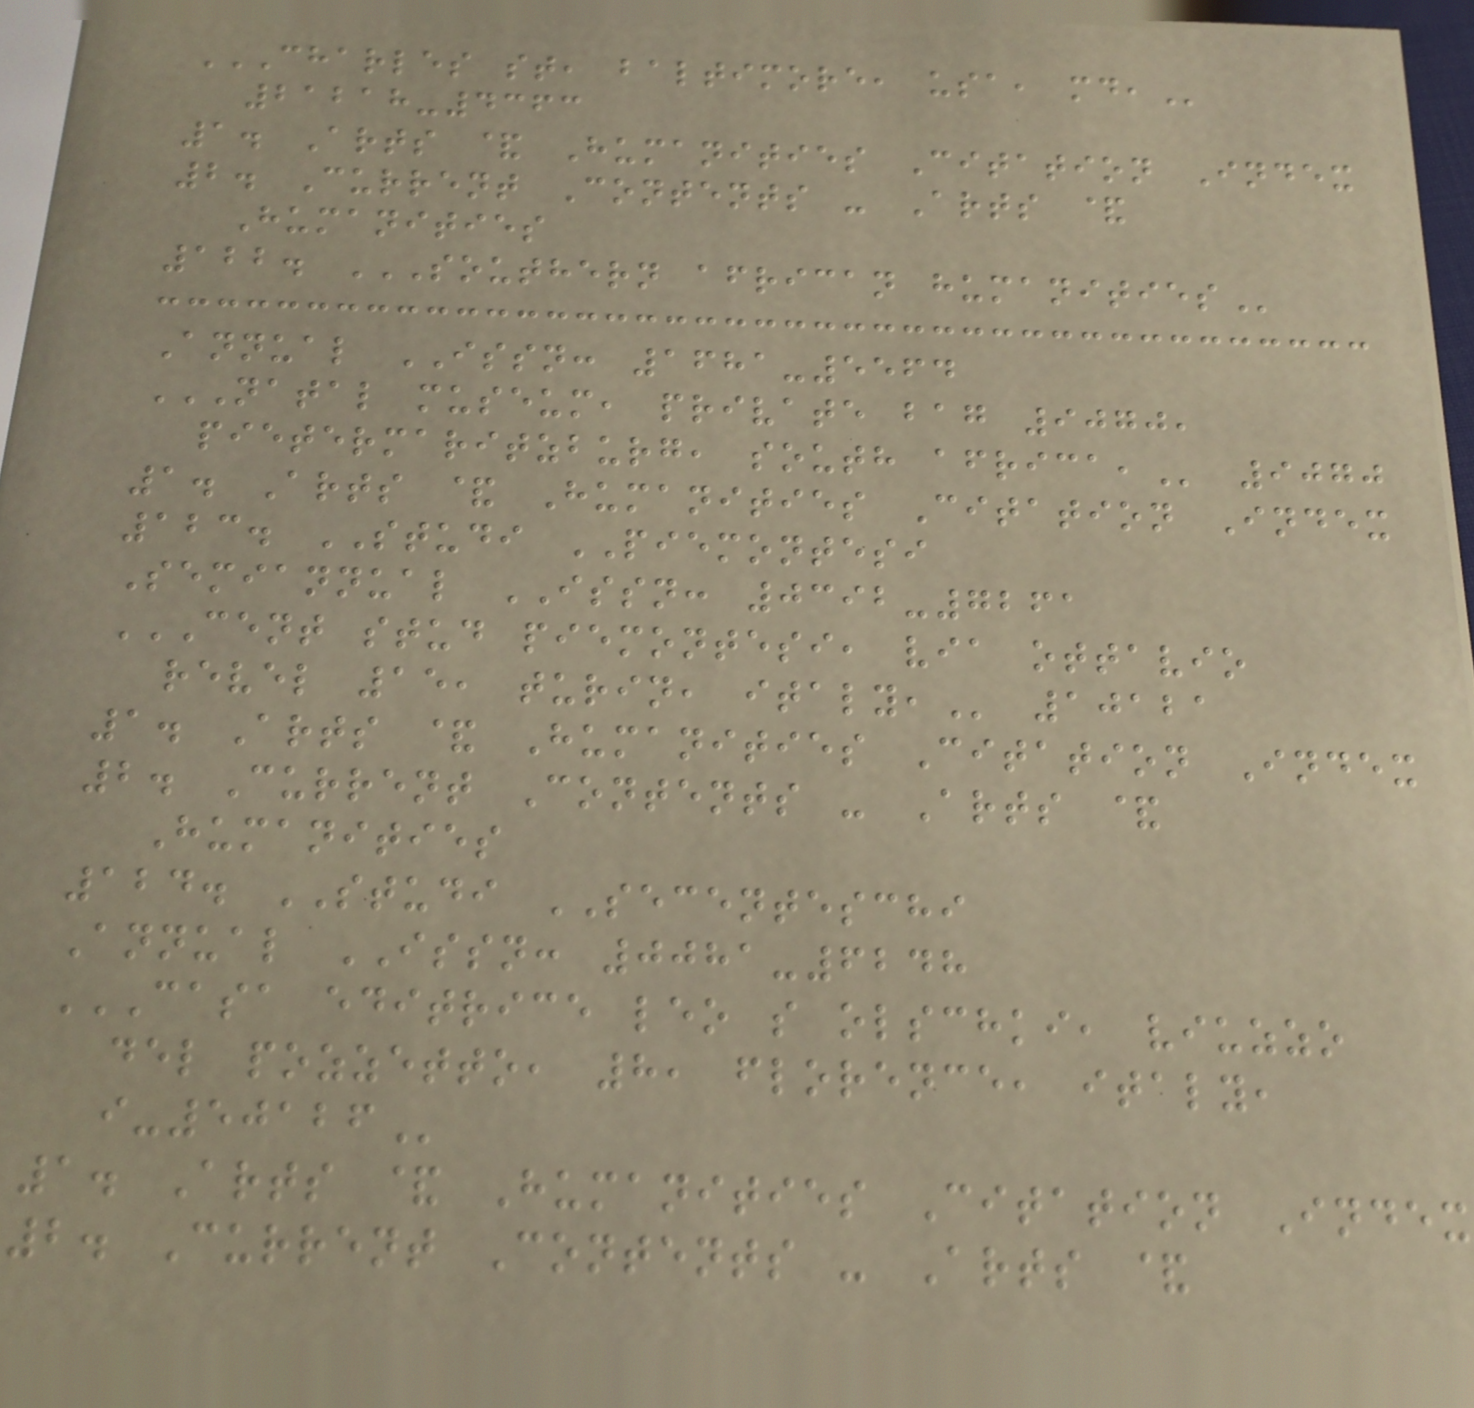CHARLES ST, BALTIMORE, USA, MD,
21218-4363
1. Arts & Humanities Citation Index
2. Current Contents - Arts &
Humanities
122. SOUTHERN AFRICAN HUMANITIES
Annual ISSN: 1681-5564
NATAL MUSEUM, PRIVATE BAG 9070,
PIETERMARITZBURG, SOUTH AFRICA, 9070
1. Arts & Humanities Citation Index
123. STUDI PIEMONTESI
Semiannual ISSN: 0392-7261
CENT STUD PIEMONTESI, VIA OTTAVIO
REVEL 15, TURIN, ITALY, 10121
1. Arts & Humanities Citation Index
2. Current Contents - Arts &
Humanities
124. STUDI SECENTESCHI
Annual ISSN: 0081-6248
CASA EDITRICE LEO S OLSCHKI, VIUZZO
DEL POZZETTO, 8, FLORENCE, ITALY,
I-50126
1. Arts & Humanities Citation Index
2. Current Contents - Arts &
